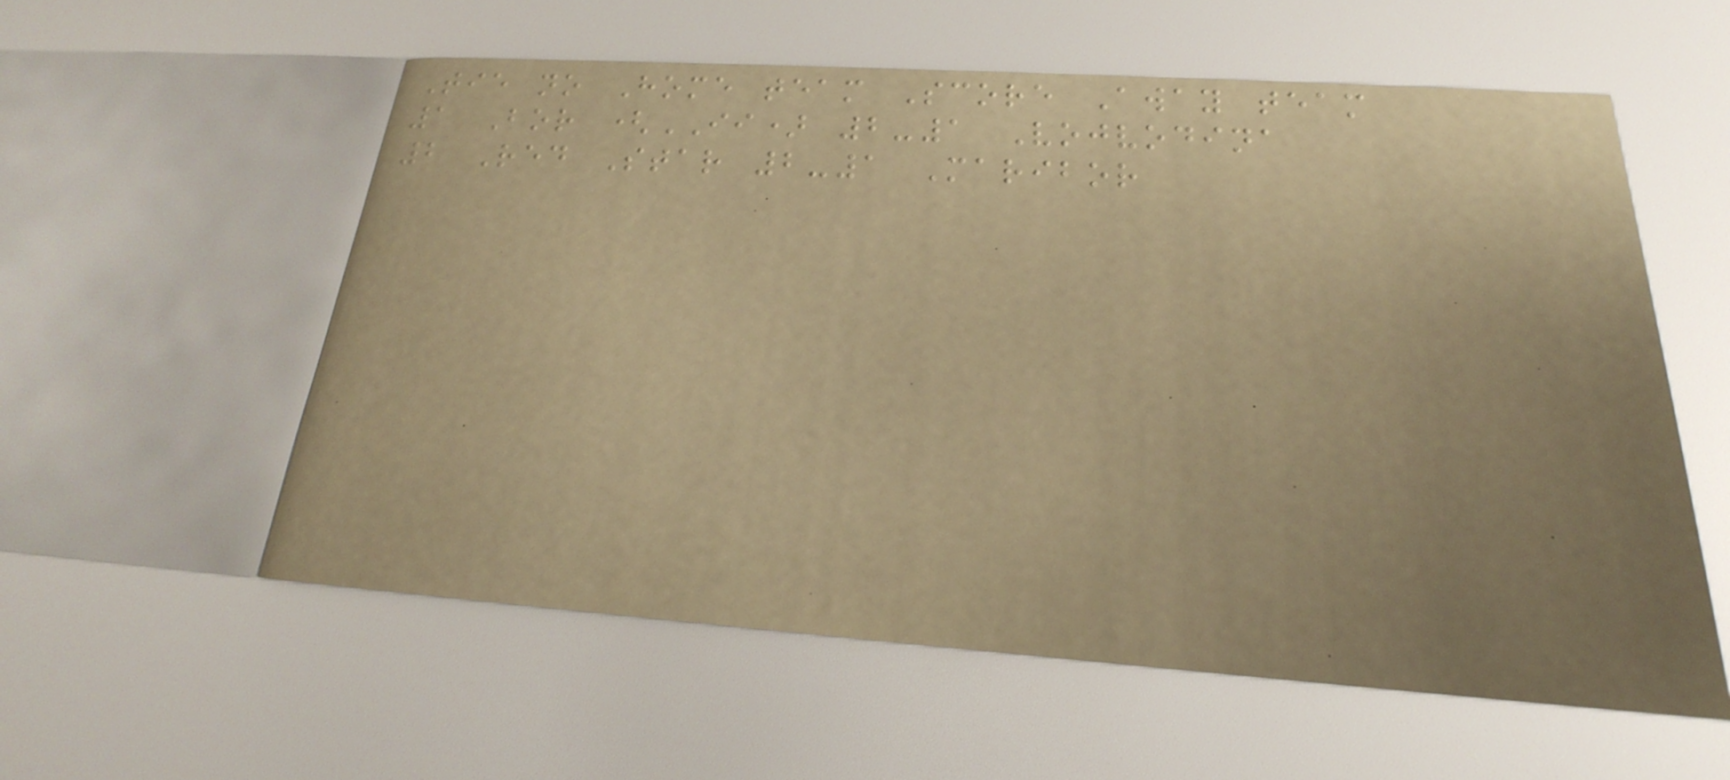Tie no Home team Score Away team
1 Bor (II) 2-1 Vojvodina
2 Red Star 2-1 Maribor
